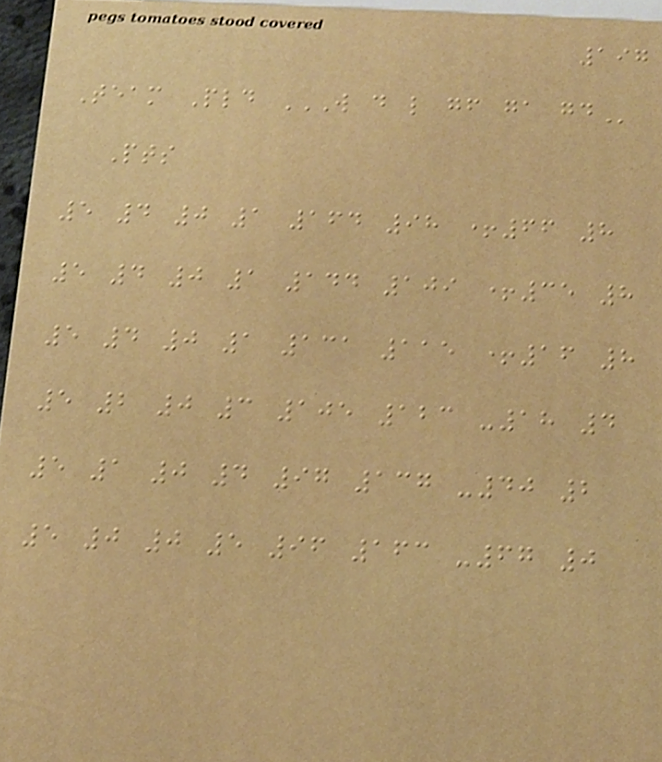197
Team Pld W D L GF GA GD
Pts
5 4 0 1 164 98 +66 8
5 4 0 1 144 109 +35 8
5 4 0 1 131 115 +16 8
5 2 0 3 105 123 -18 4
5 1 0 4 97 137 -40 2
5 0 0 5 96 163 -67 0
